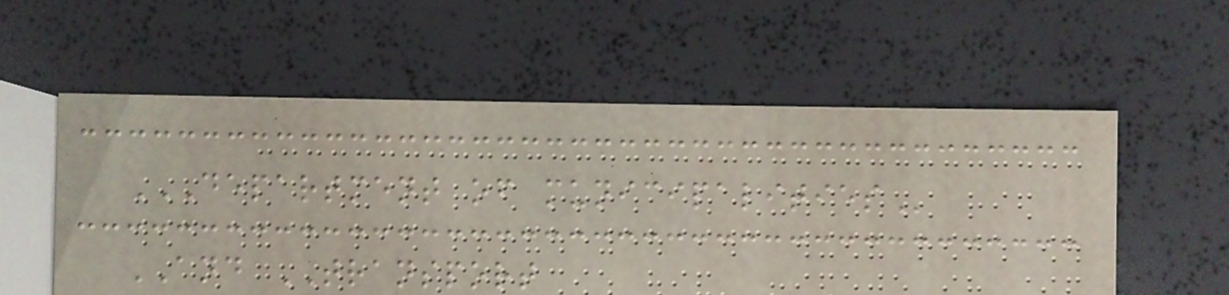DEPARTMENT OF MUNICIPALITIES
AND TRANSPORT
